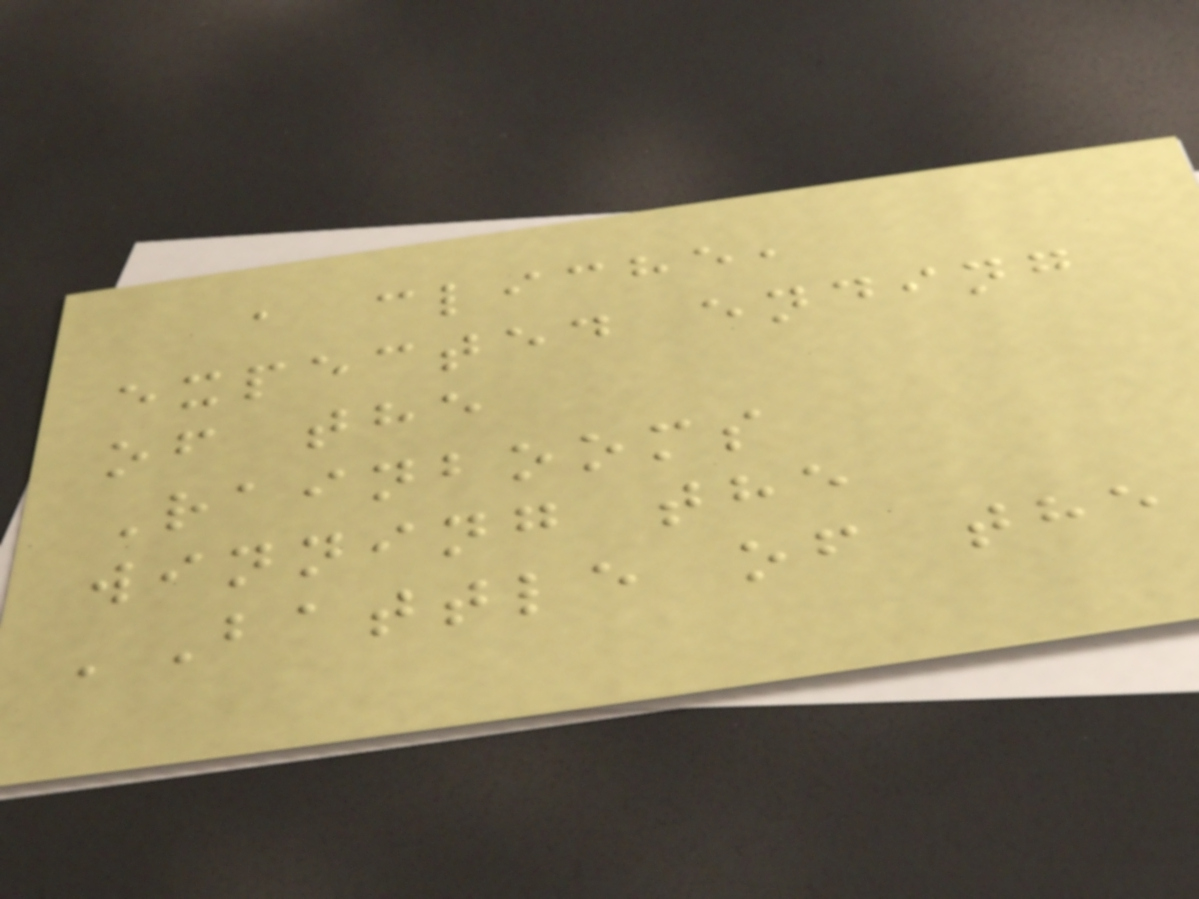a cliche,
expected ending
of the
Rainbooms
winning the
'Battle of the
